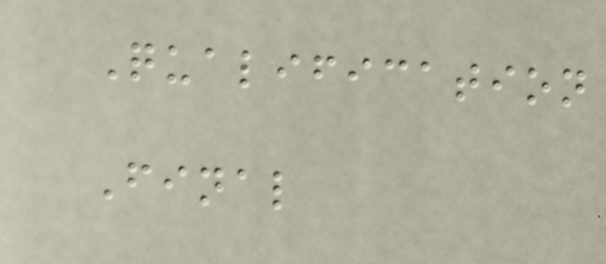Qualification
Final
